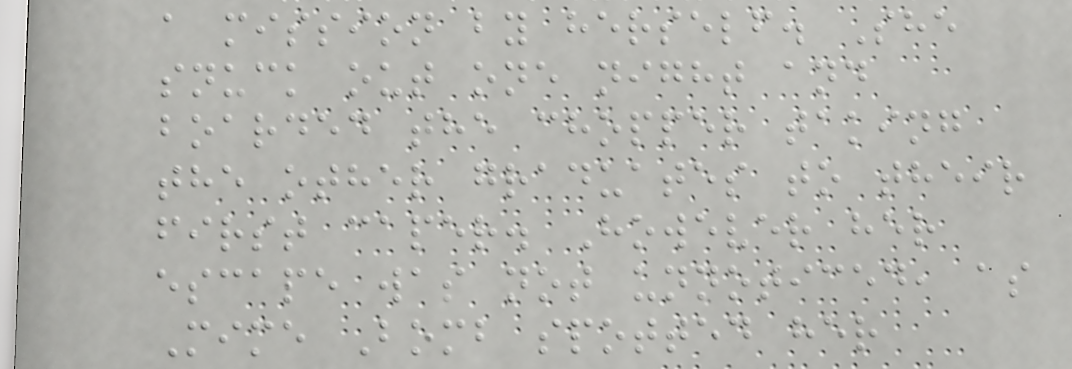a mission by herself. She
snuck out one night and
boarded the chopper taking
the other graduates to their
first caper. However her
escape was not unnoticed, as
Mime Bomb spotted her
